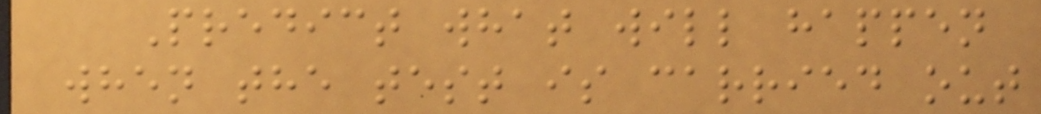Predict what will happen
when the test is carried out
